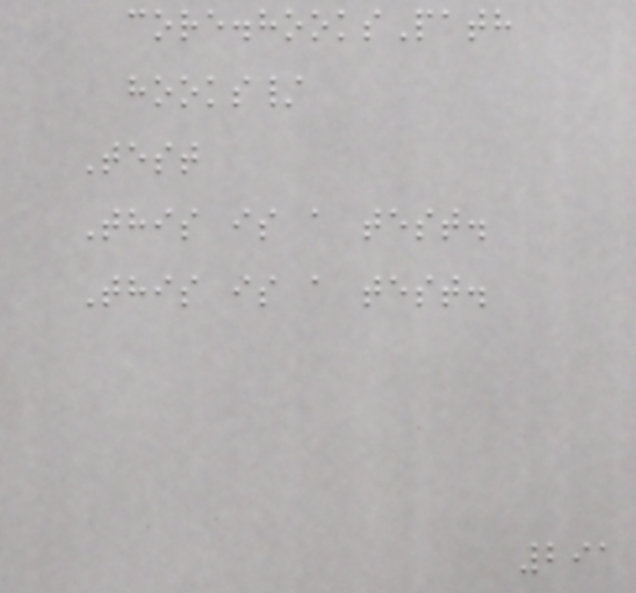core.hooksPath
hooks/
Test
This is a test.
This is a test.
291
